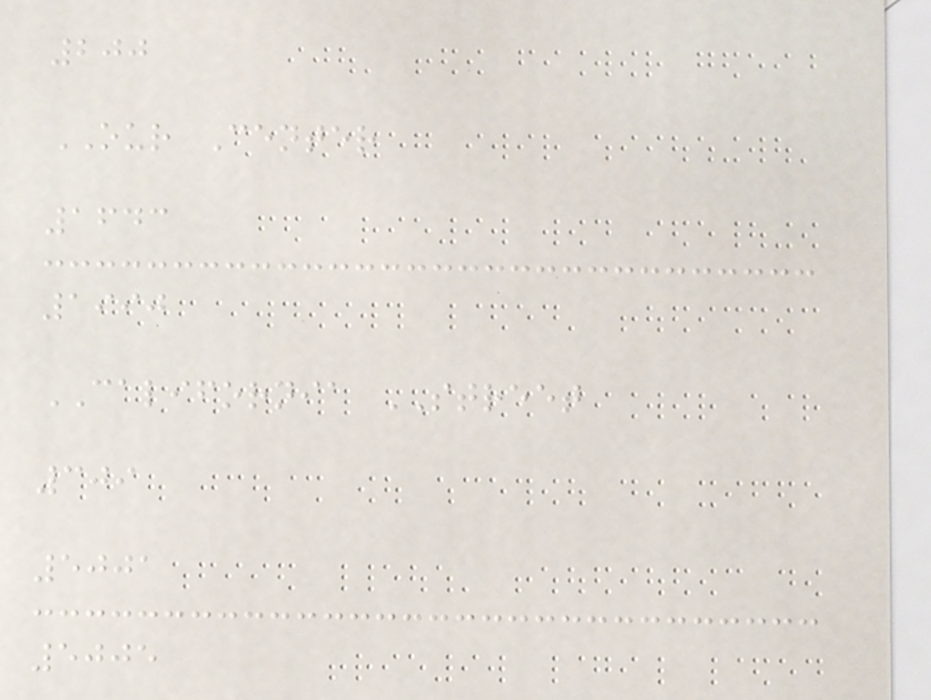200
OUR Center
1643
1990
CALIFORNIA STREET
309
5001
5005
